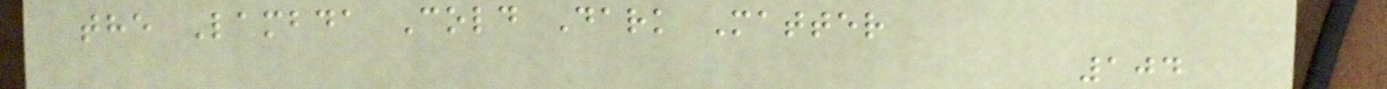the Lambda Cold Dark Matter
104
